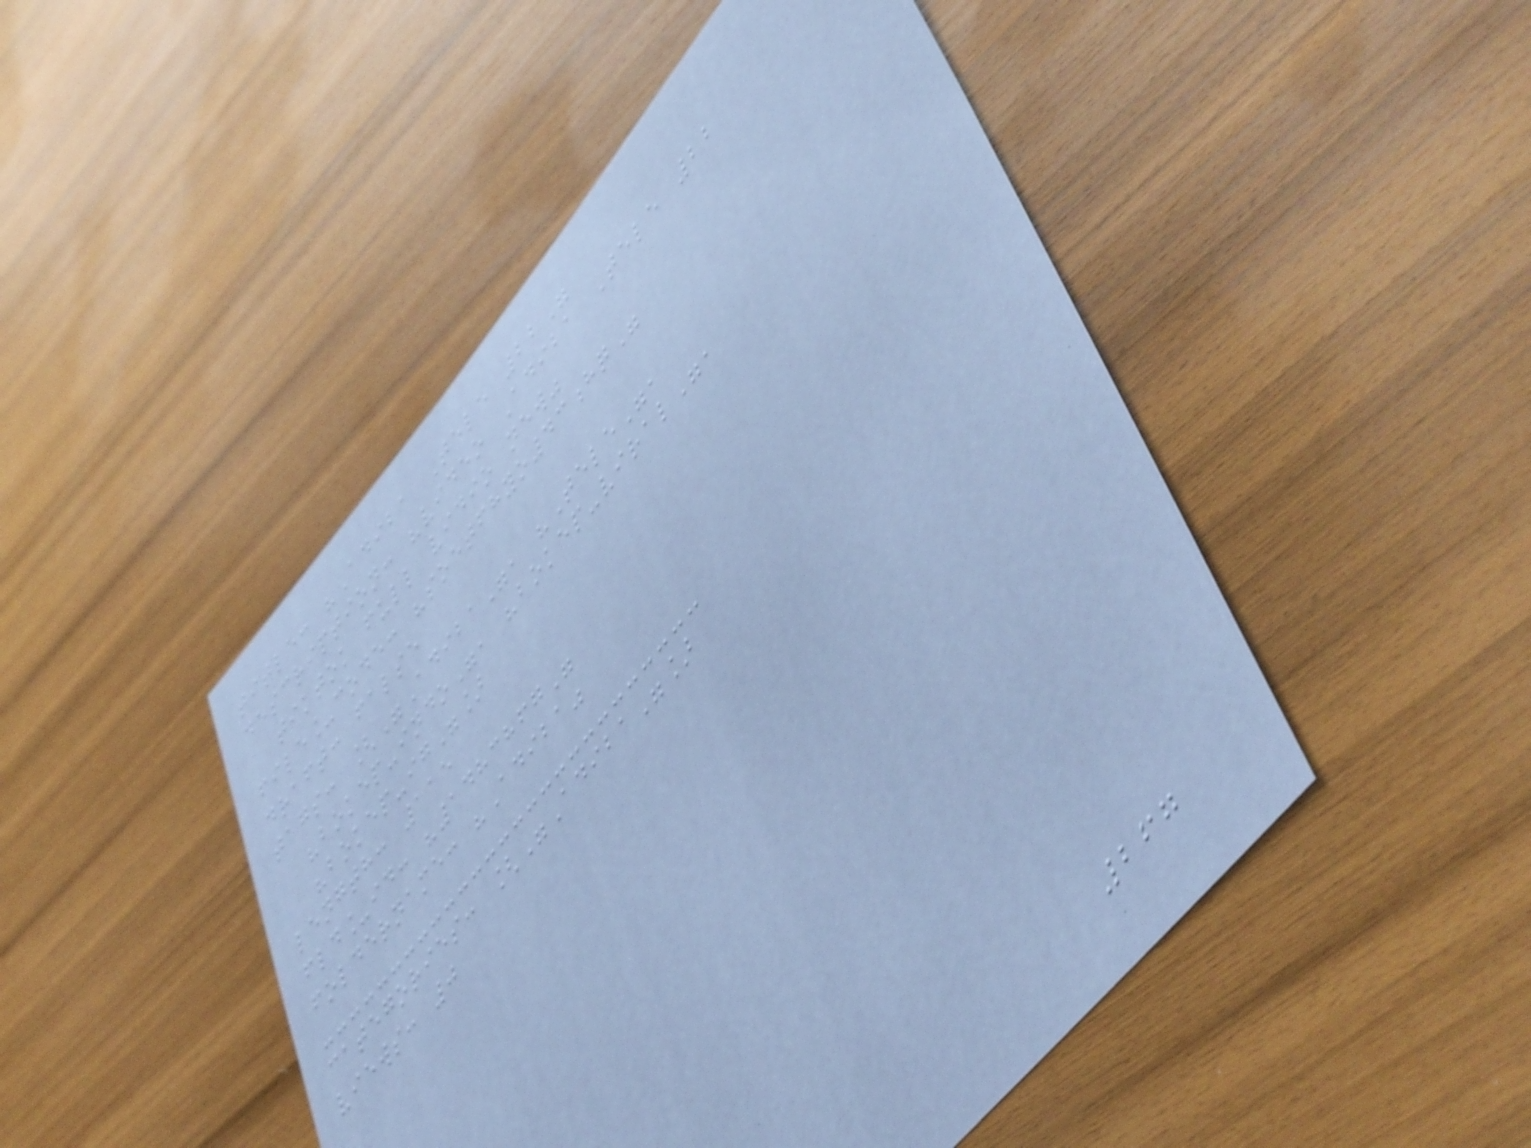title: "Adiba Tele 22"
description: "video Adiba Tele 22
tiktok full vidio new"
file_code: "soetfhyo43hq"
draft: false
tags: ["Adiba", "Tele",
"bokep-indo", "bokep-viral",
"bokep-ig"]
length: 115
fld_id: "1483867"
foldername: "Adiba"
categories: ["Adiba"]
views: 0
267
